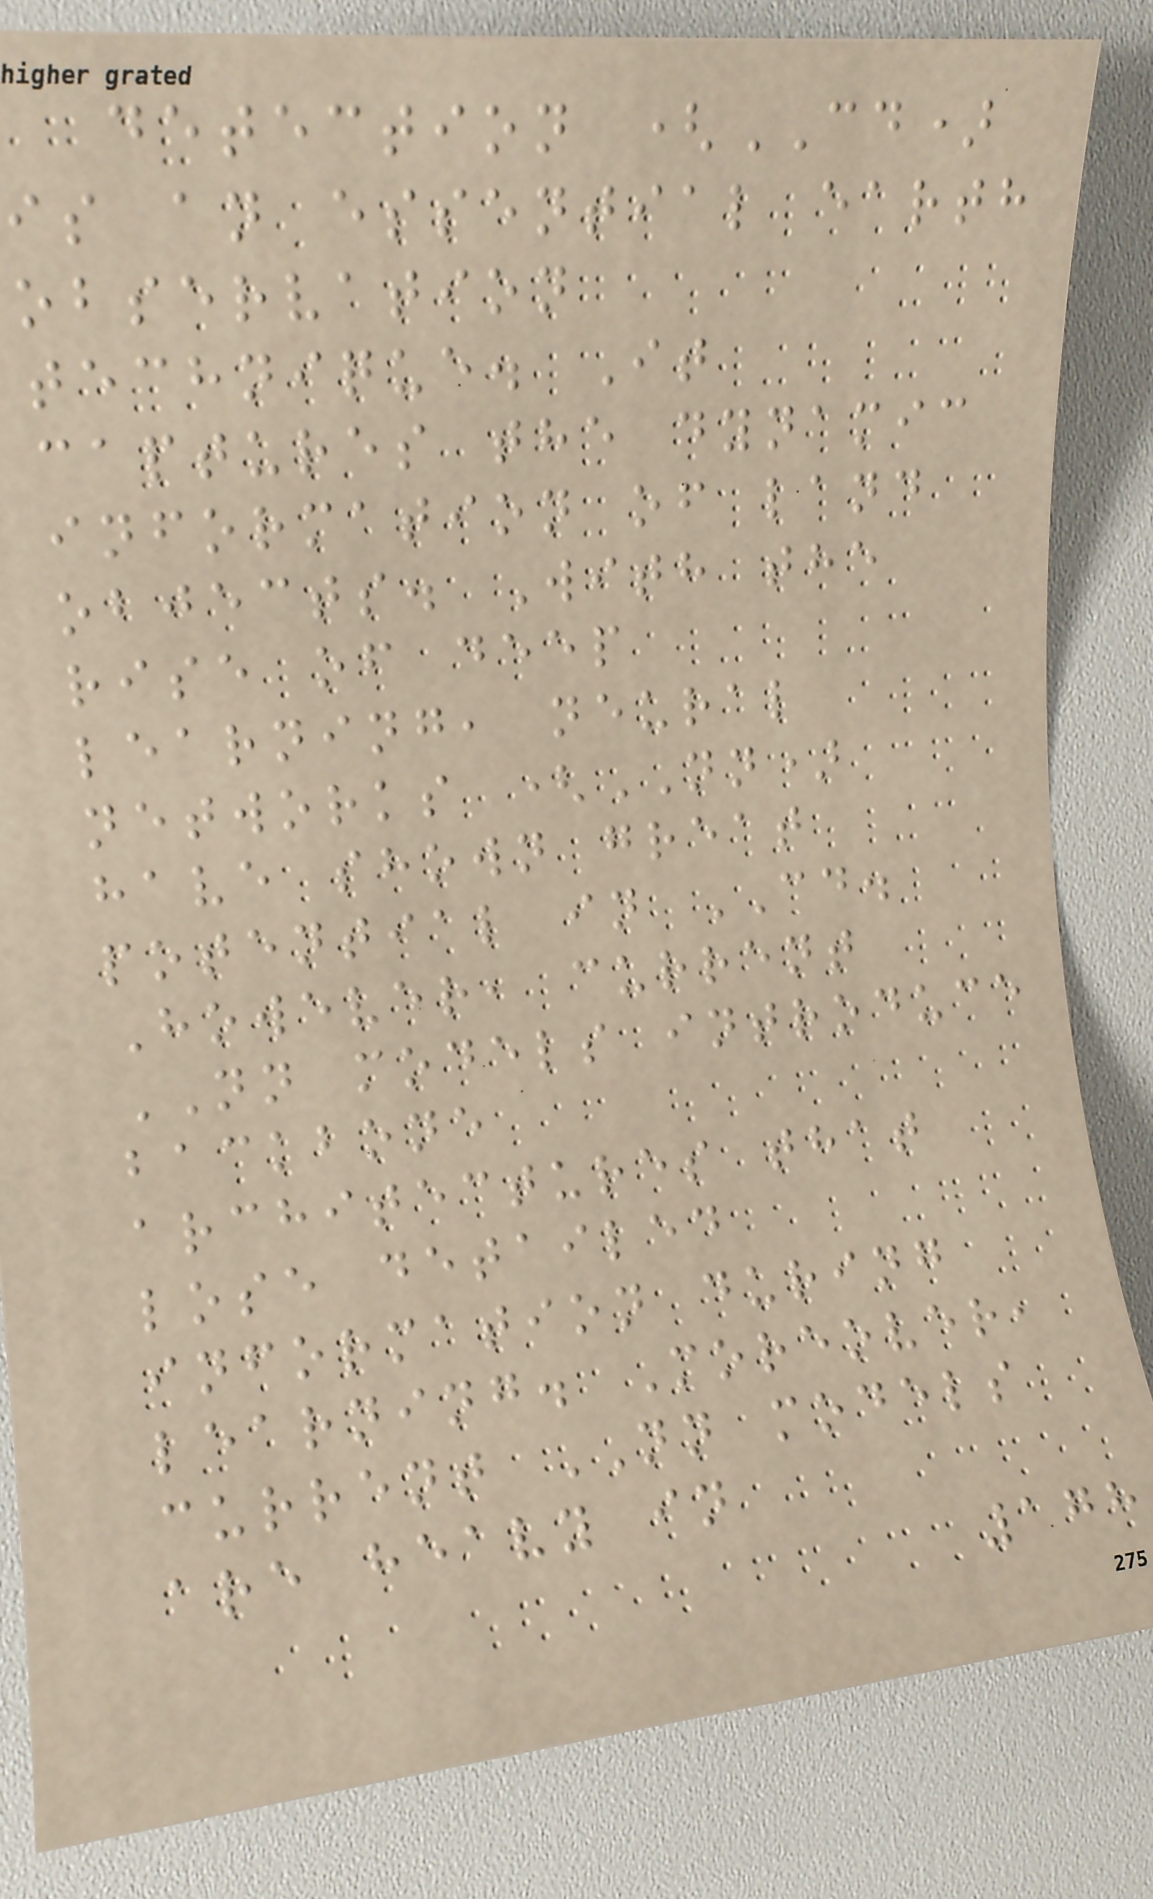detection (CD)
is an essential earth
observation
technique. It
captures the dynamic
information of land
objects. With the
rise of deep
learning, neural
networks (NN)
have shown great
potential in CD.
However, current
NN models introduce
backbone
architectures that
lose detailed
information during
learning. Moreover,
current NN models
are heavy in
178
